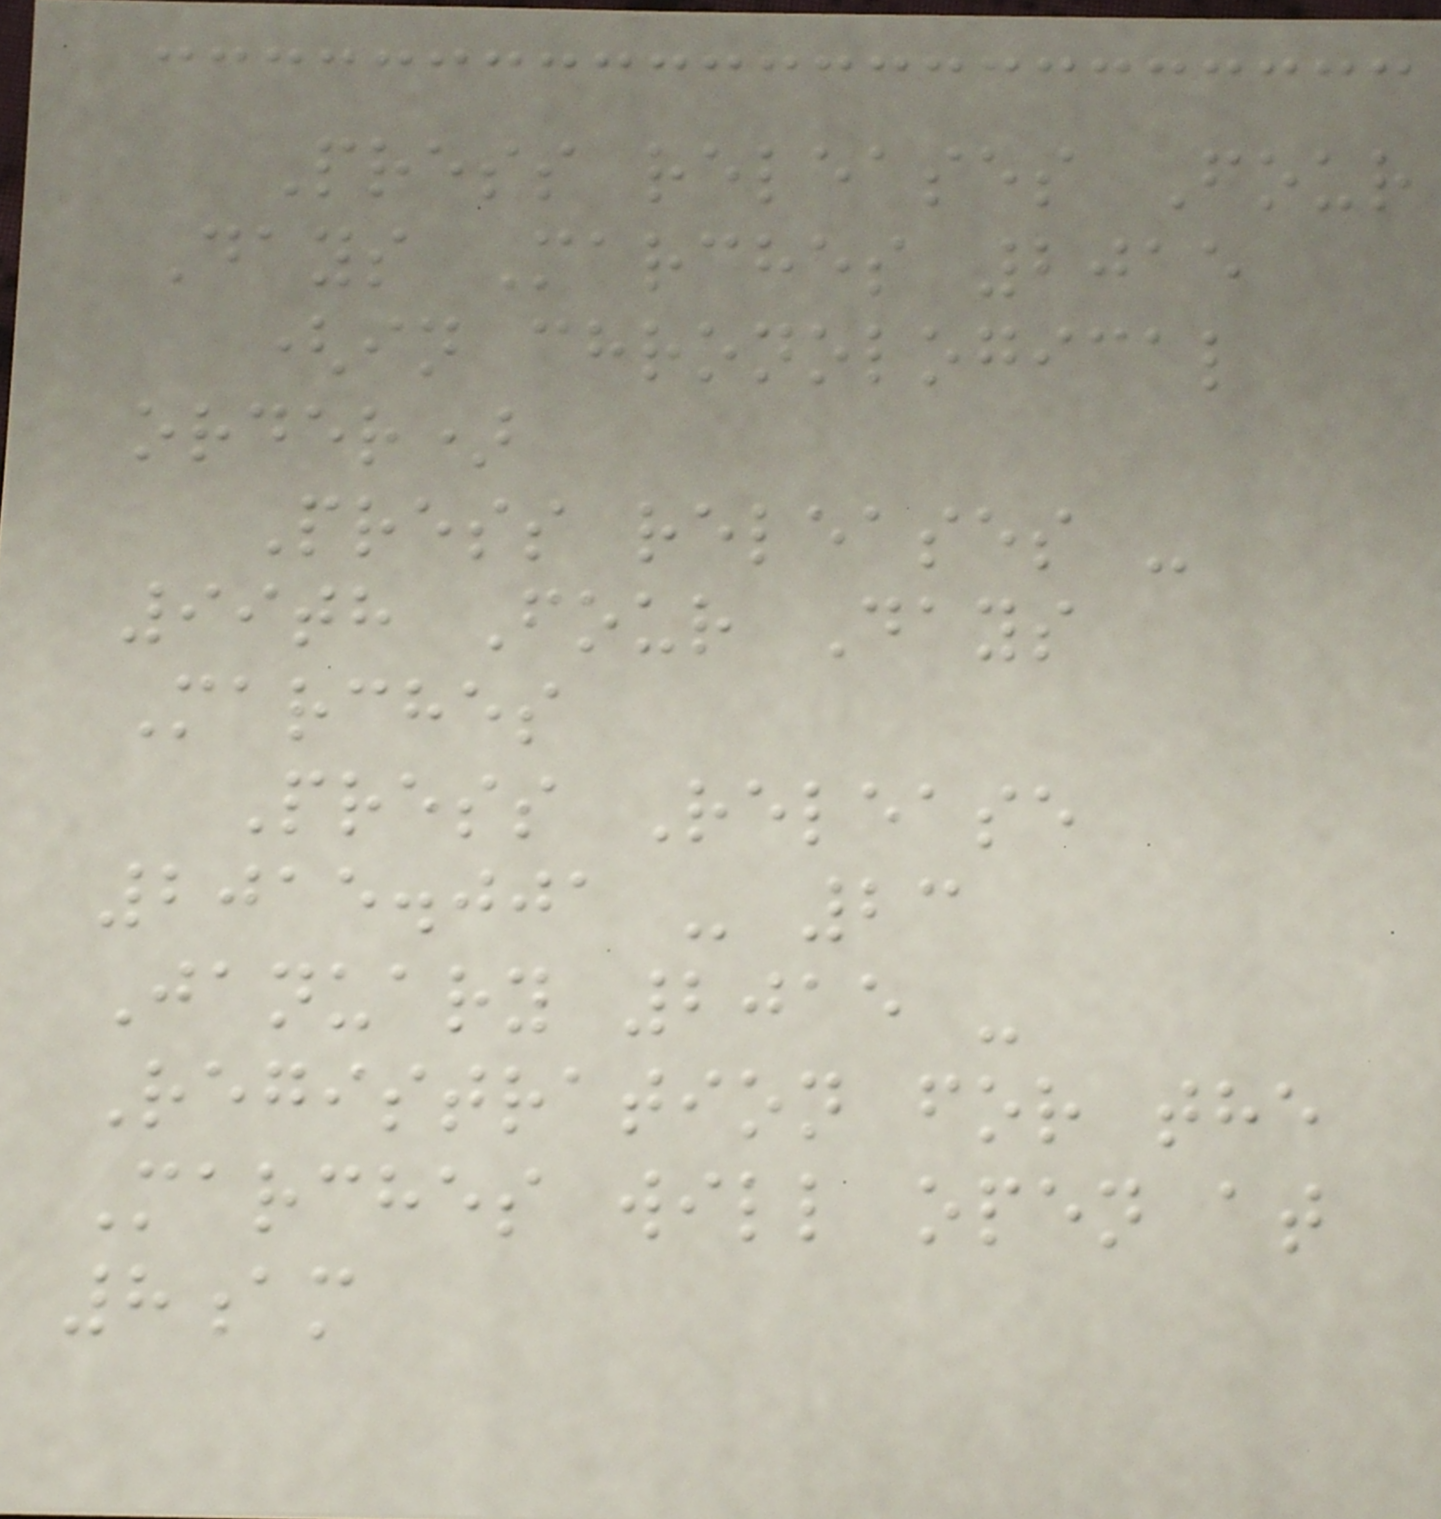Press releases Four
Days Marches 2015
(in chronological
order)
Press releases -
99th Four Days
Marches
Press Release
2015.001 - 23
January 2015 -
Registration for the
Marches will open at
8am
